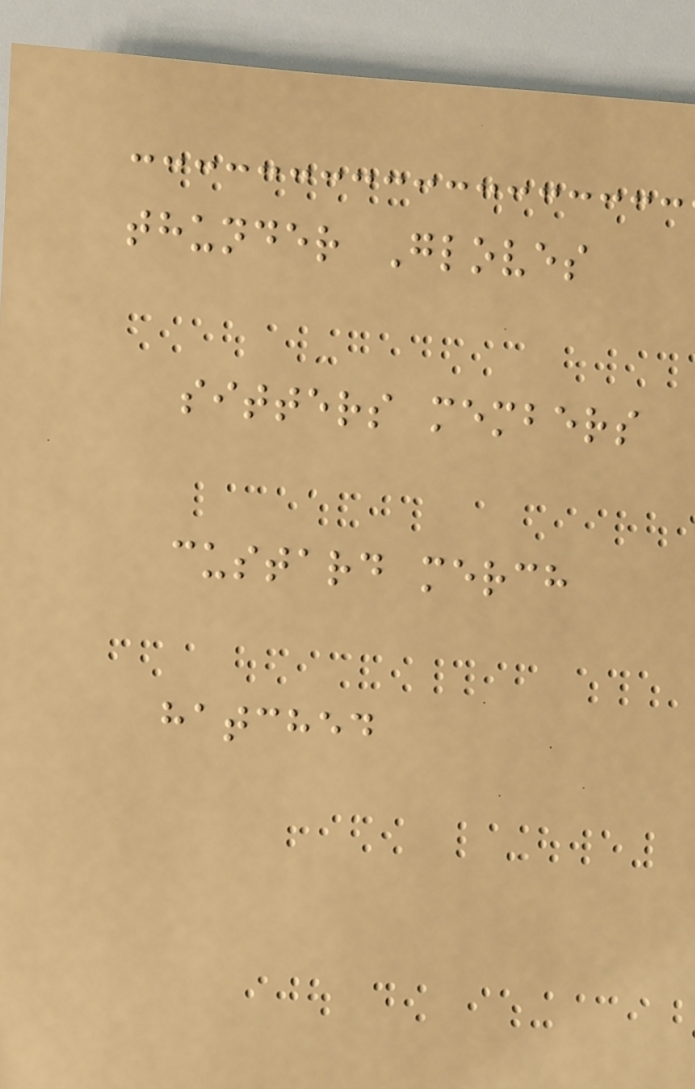thunder Gloves
sitters members
custard merch
hatched
